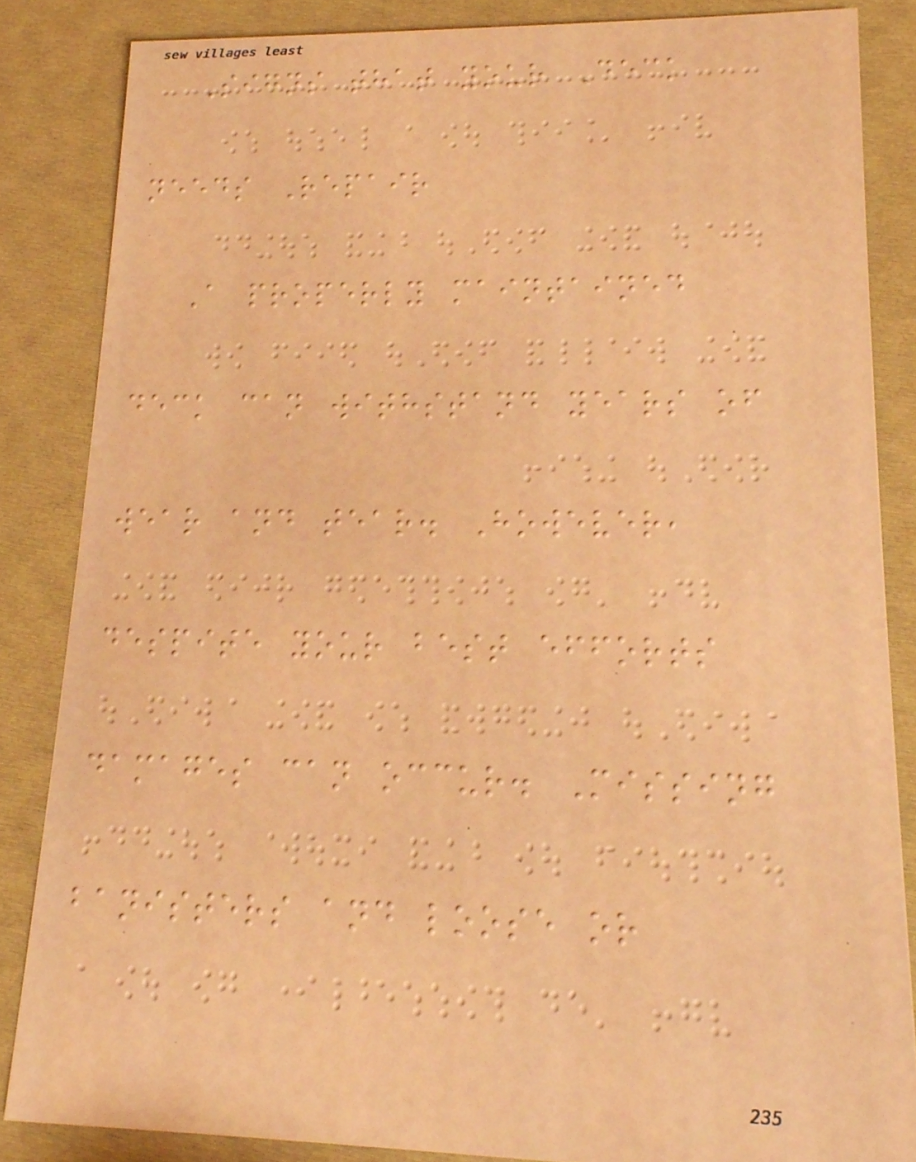Signs that your Deck
needs Repair
A properly maintained
deck can withstand years of
wear and tear. However,
despite your best efforts
damages can occur. Missing
banisters and loose or
